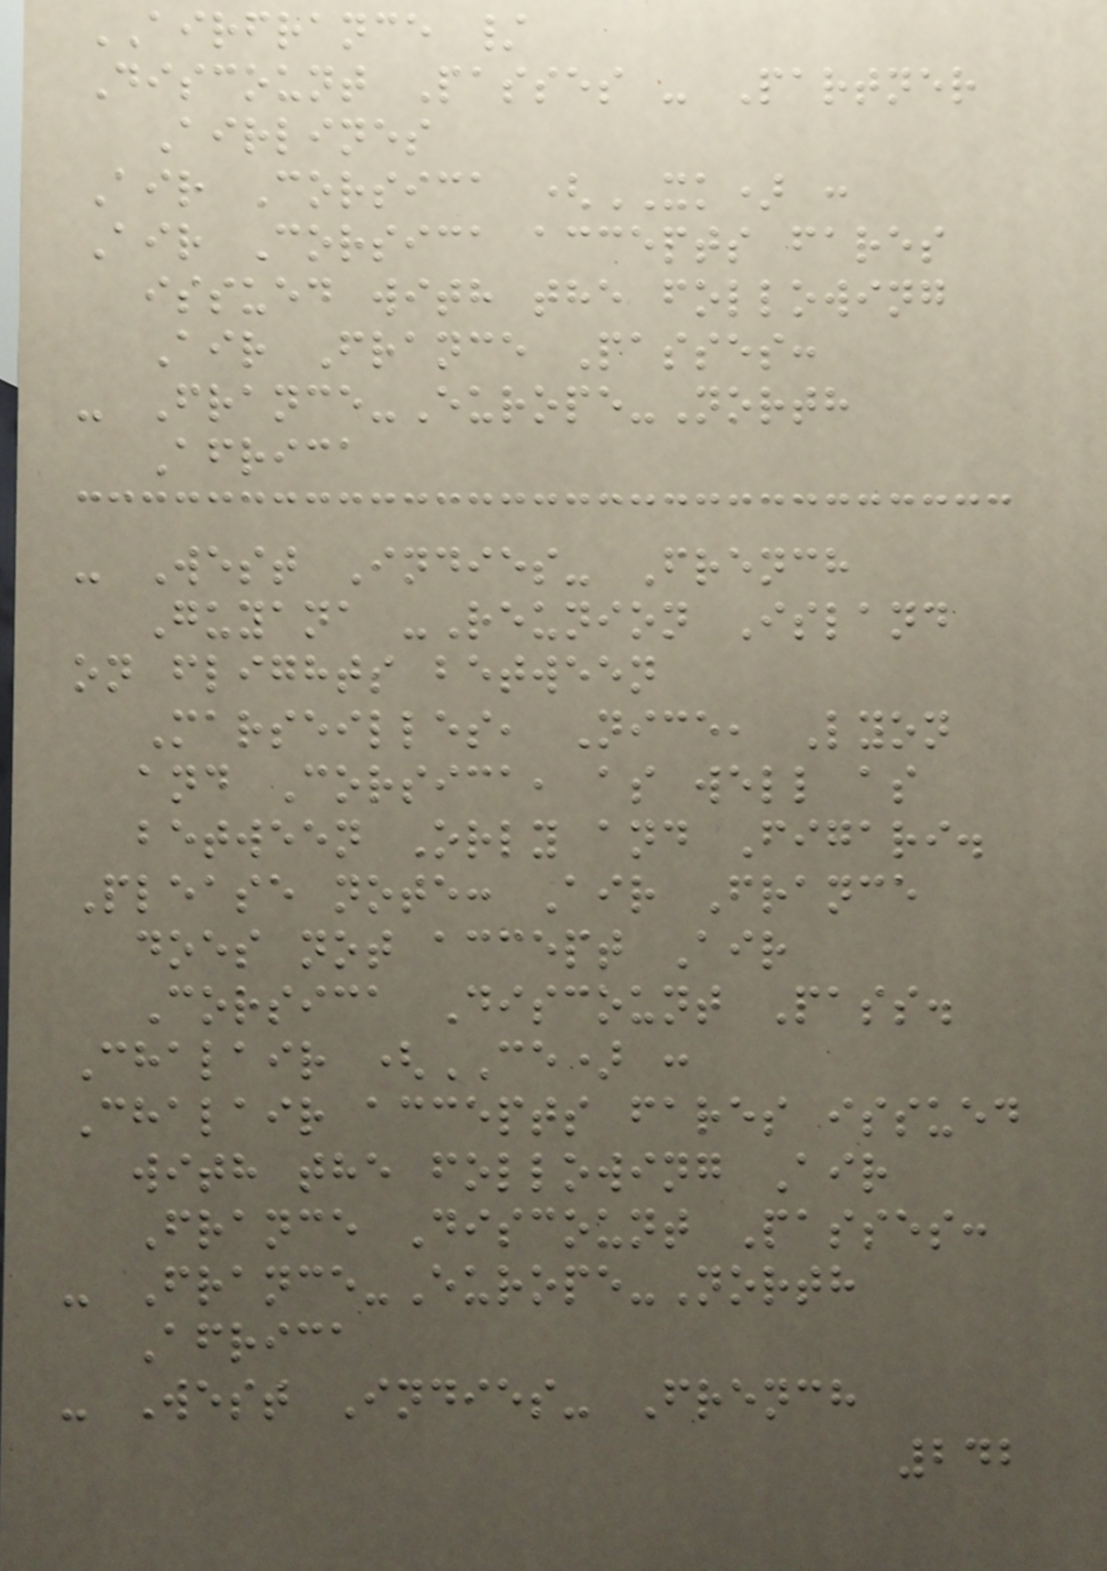AIRFRANCE /
Discount Passes - Partner
Airlines
Air Corsica (XK) :
Air Corsica accepts fares
issued with the following
Air France Passes:
- France-Europe-North
Africa
- West Indies- French
Guyana -Reunion Island
on flights between
Marseilles, Nice, Lyon
and Corsica, as well as
between Orly and Figari.
Please note: Air France
does not accept Air
Corsica Discount Pass.
Chalair (CE) :
Chalair accepts fares issued
with the following Air
France Discount Passes:
- France-Europe-North
Africa
- West Indies- French
242
